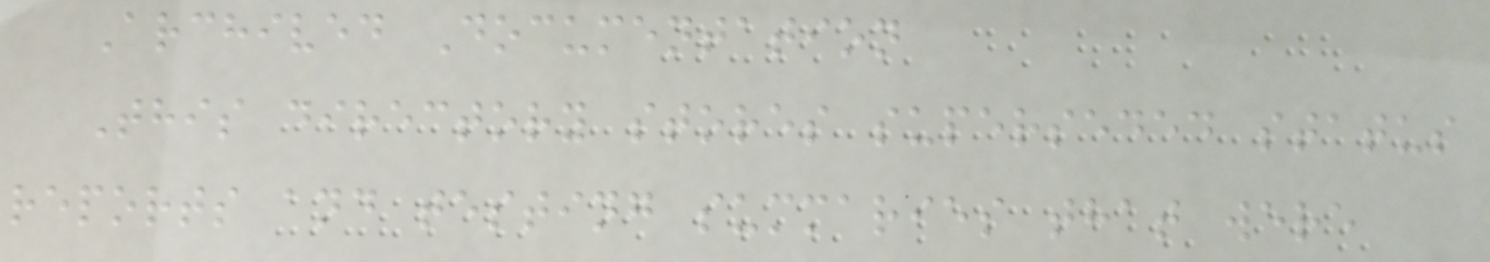Archived Documentation
This directory stores superseded status
reports and testing summaries that were
